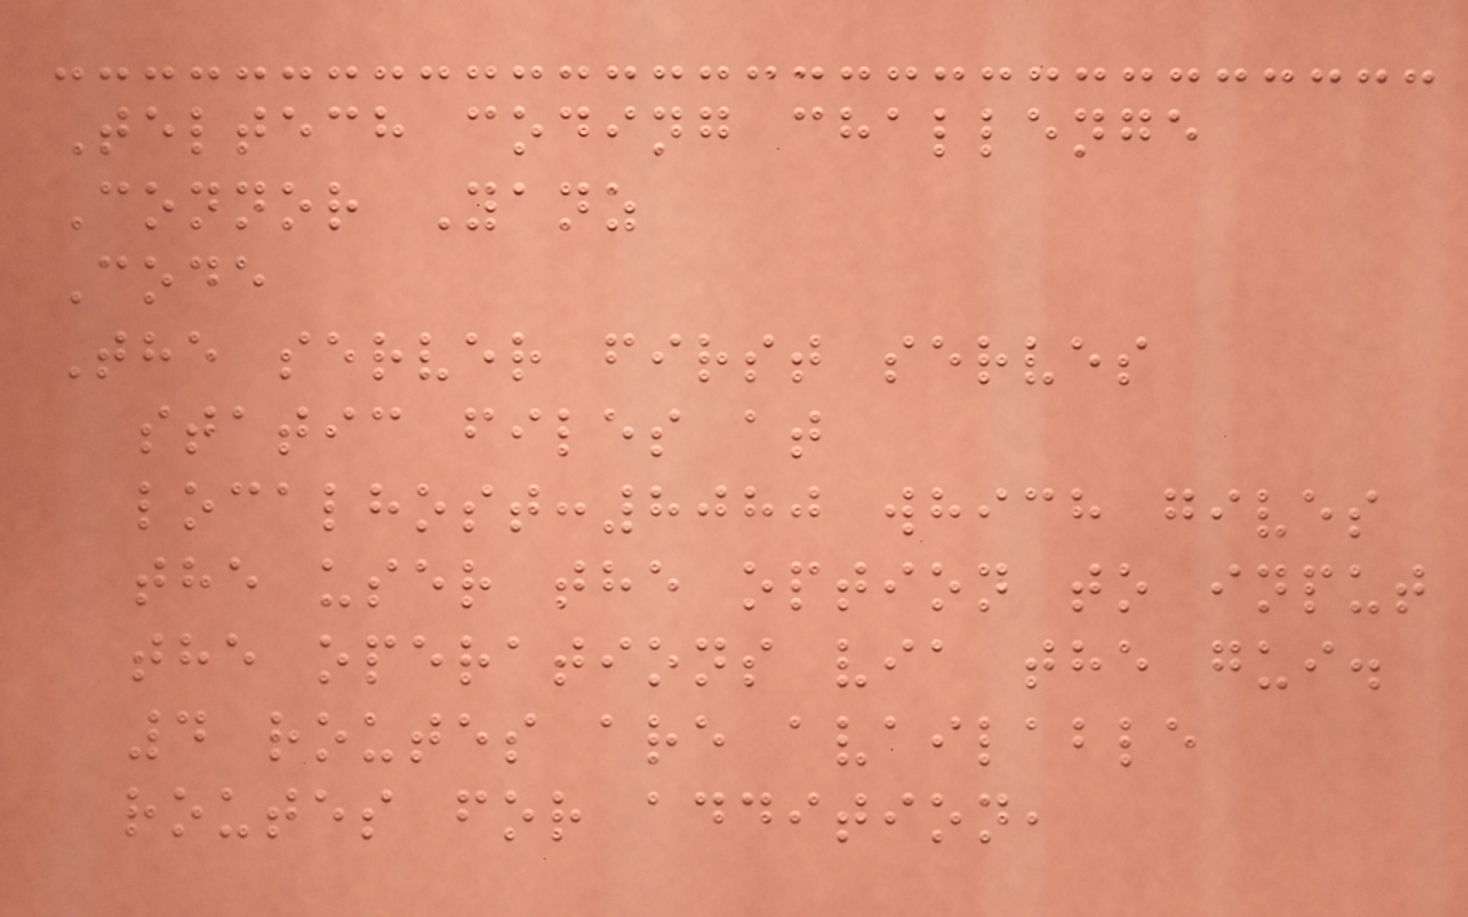Teltech coding challenge
Connor Yanz
Code
The server first serves
static files at
localhost:8080 which gives
the user the option to input
the operations via the gui.
4 routes are available
routes for addition,
